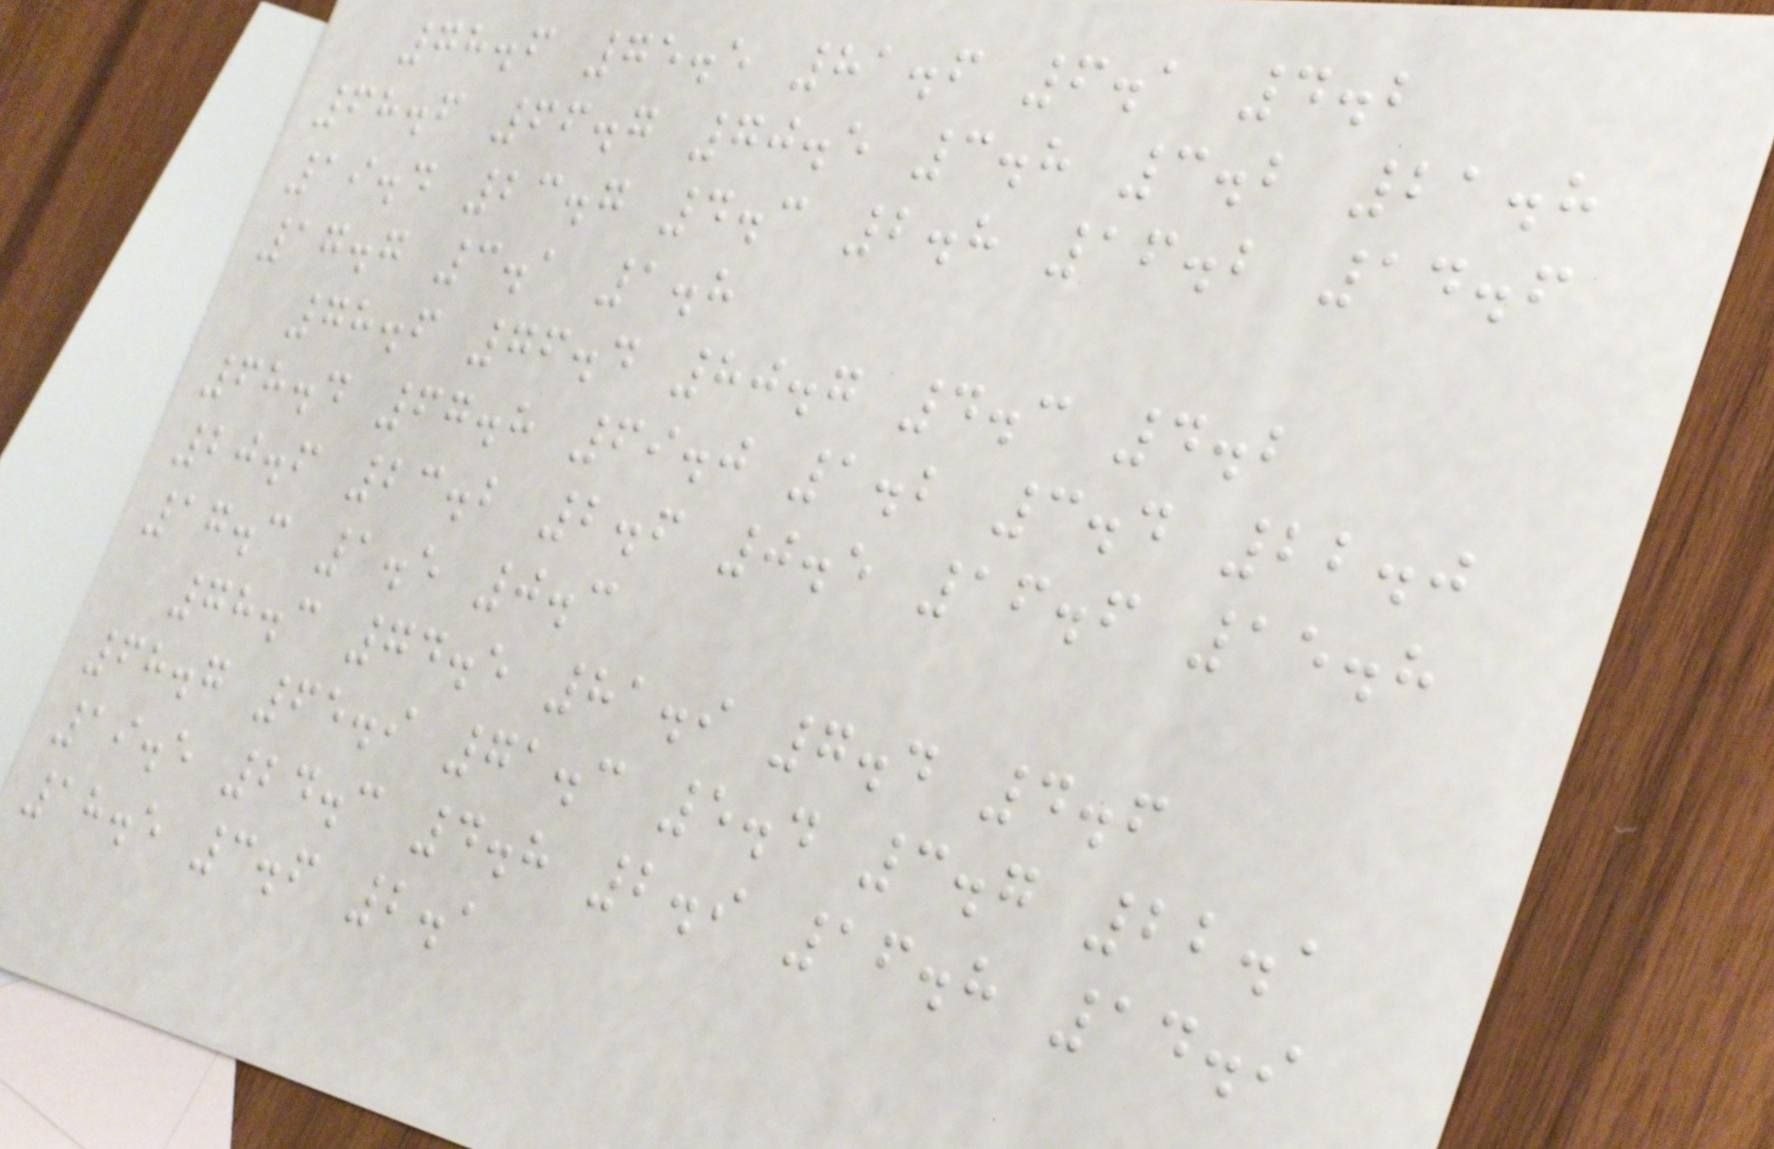78.6 75.5 81.6 6.1 4.2
68.6 66.7 70.5 3.8 3.2 21.8
19.4 23.7 4.3 2.8 16.2 14.6
17.7 3.1 1.8
78.6 76.4 80.7 4.3 4.2
68.4 67.8 69.0 1.2 3.4 22.0
20.6 23.2 2.6 0.5 16.6 15.8
17.3 1.5 0.3
78.3 74.5 81.9 7.4 4.6
68.7 65.9 71.3 5.4 3.7 22.1
19.5 24.3 4.8 2.9 16.8 14.9
18.5 3.6 2.1
